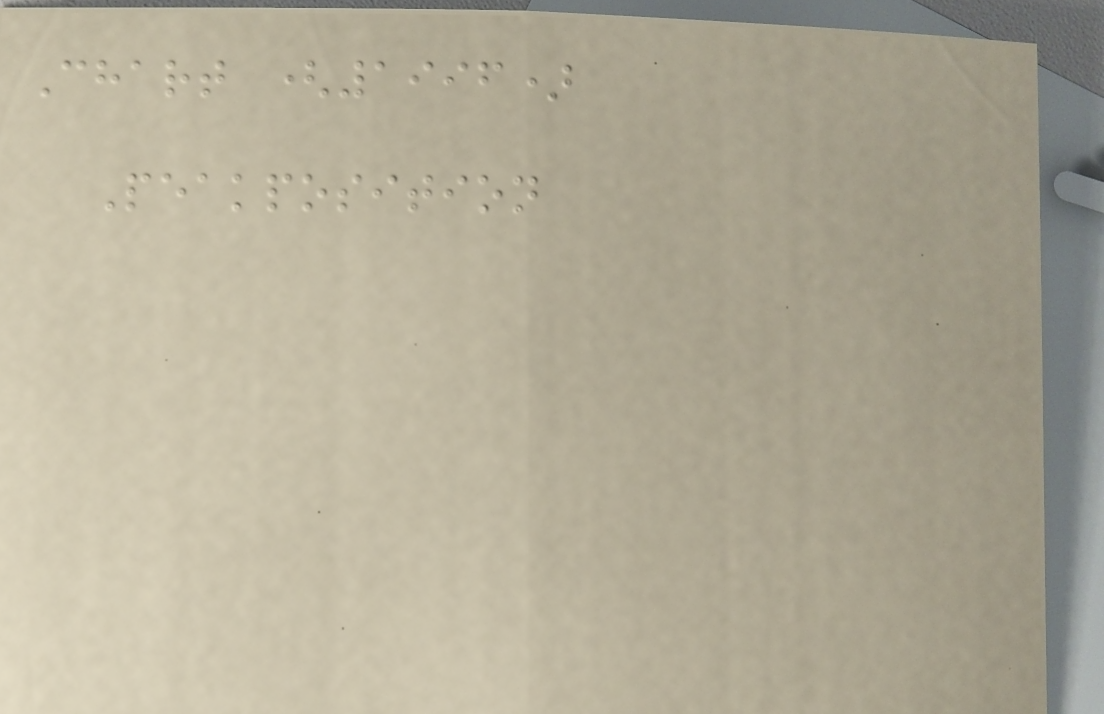Chart (1996)
Peakposition
